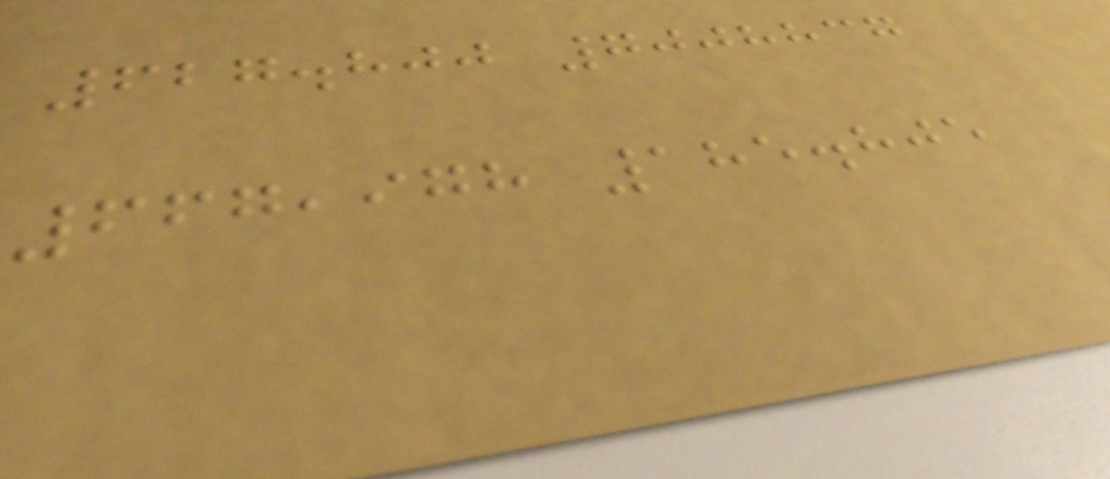627.800 7008837
667,978 185.805
